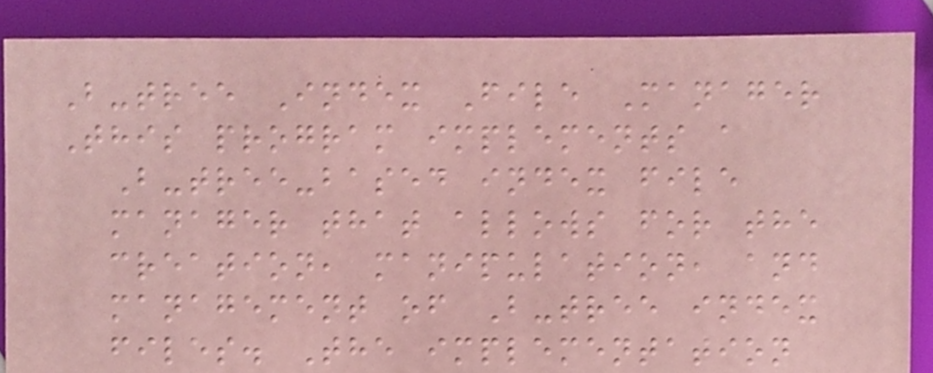B-tree Index File Manager
This program implements a
B-tree-based index file
manager that allows for the
creation, manipulation, and
management of B-tree index
files. The implementation
